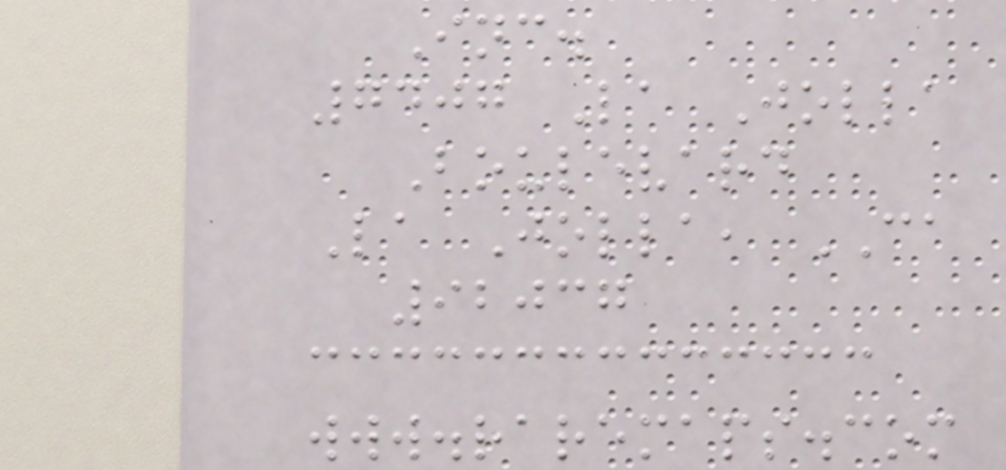Inc.
7407 La Jolla
Boulevard
La Jolla, CA
92037
www.raremaps.com
